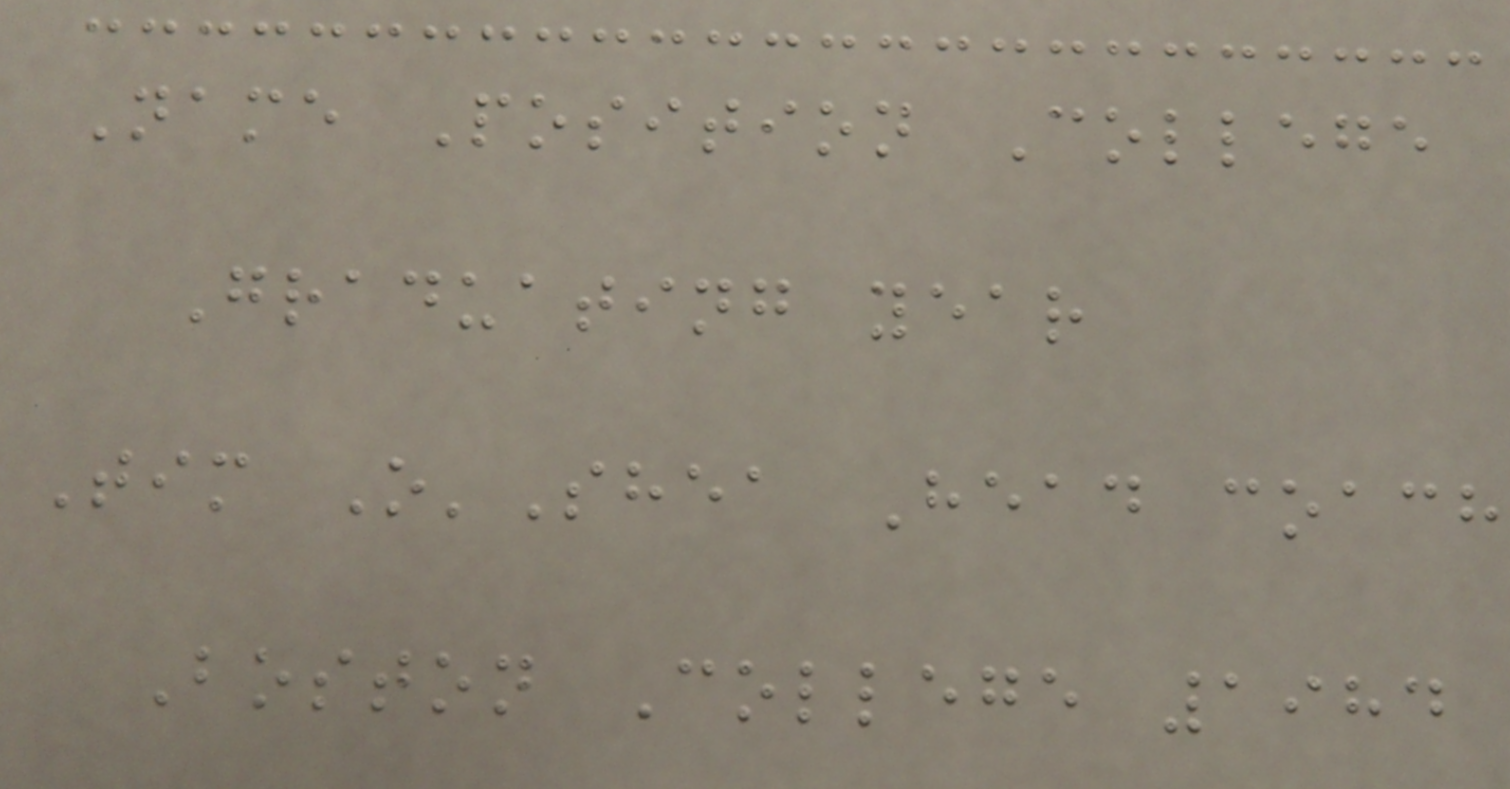Name Position College
Graduating year
Tim O'Shea Head coach
Boston College 1984
